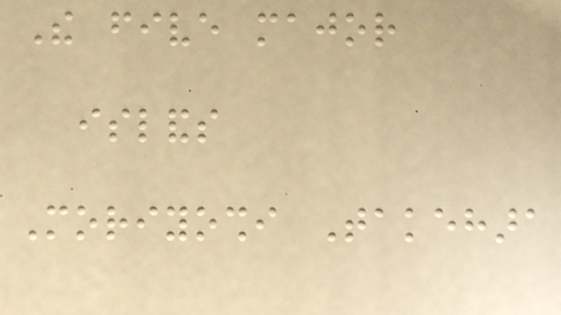The five major
islands
Moriyoshi Takehara
